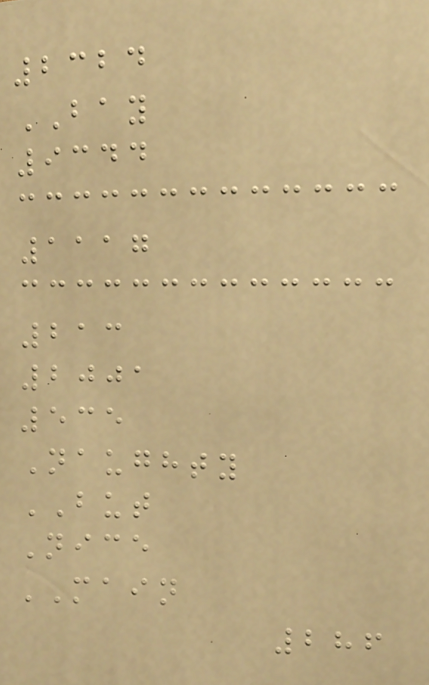2324
BAY
9344
1117
213
2001
535
Naughty
BUT
Nice
MAIN
286
